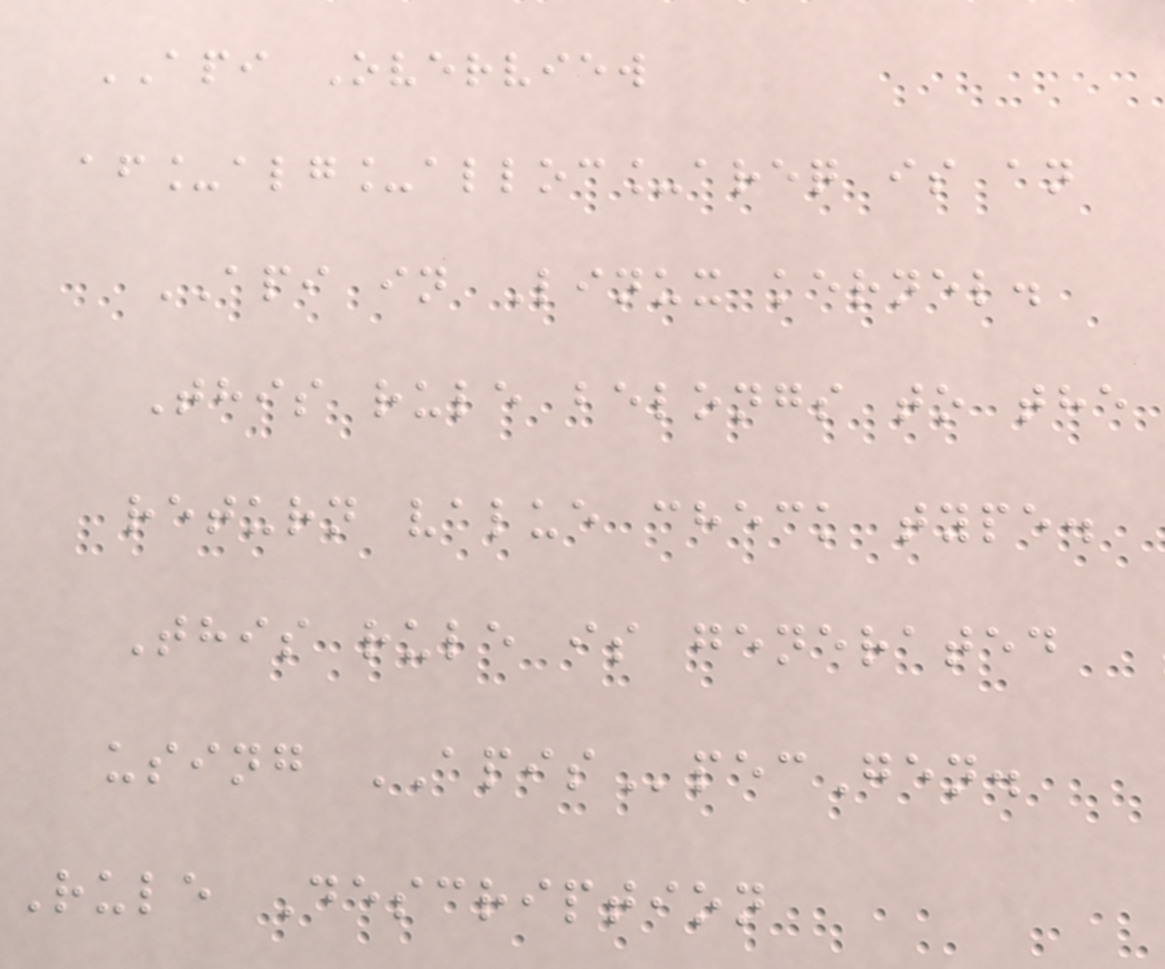API Overview
af_alg_alloc_areq is an
API in Linux kernel.
This rule belongs to the
return value check type.
This rule is generated
using APISpecGen.
Rule Description
